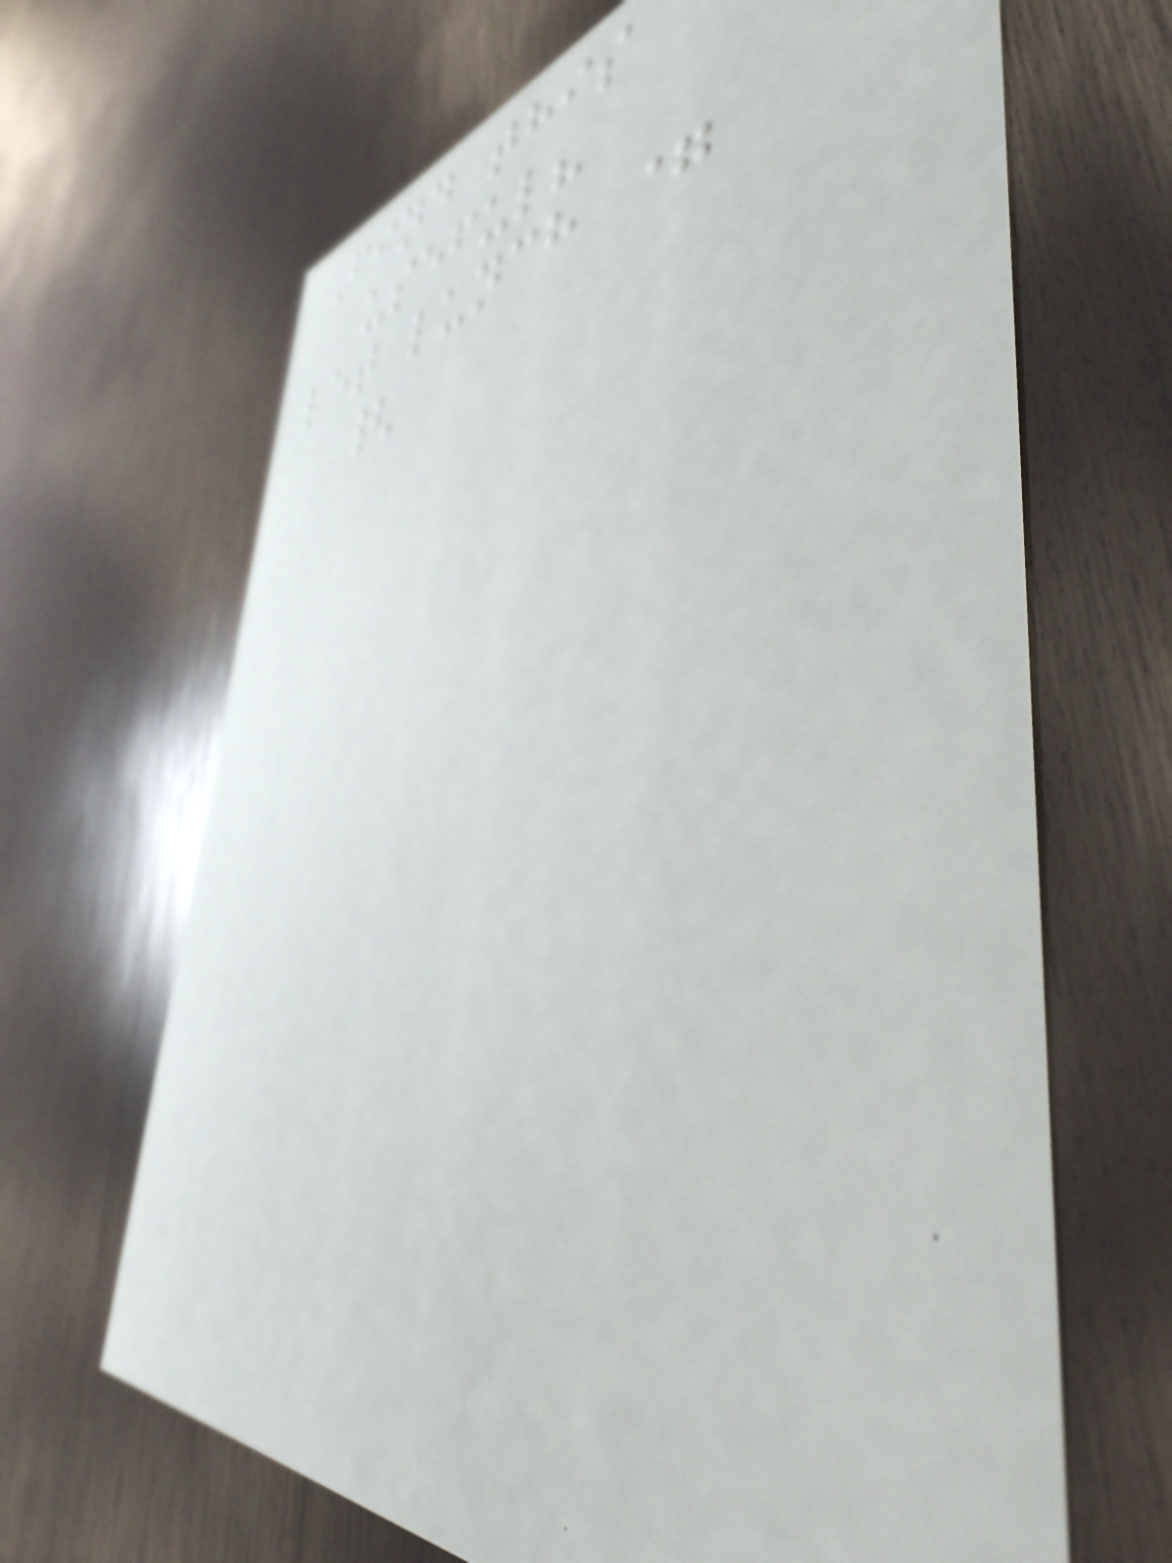Find this
useful?
let lunch =
{
